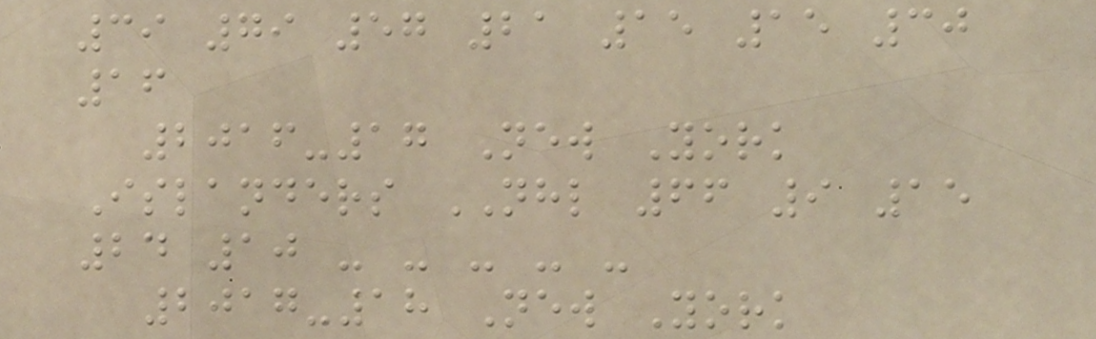39 79 57 21 15 15 30
16
2016-17 New York
Islanders NHL 66 9 15
24 10 - - - - -
2017-18 New York
